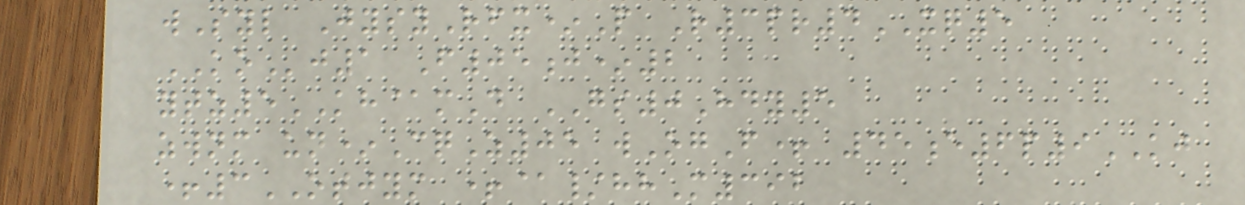wSyl JysyRfx*P R3pr4XQ5
KOj1 F05j*2
ytz5KH@mD GS0Hdy5
zwnm un*CqZ05 wOgF+ 45e6p9KJ
+3OTJYM +@/hhM392
